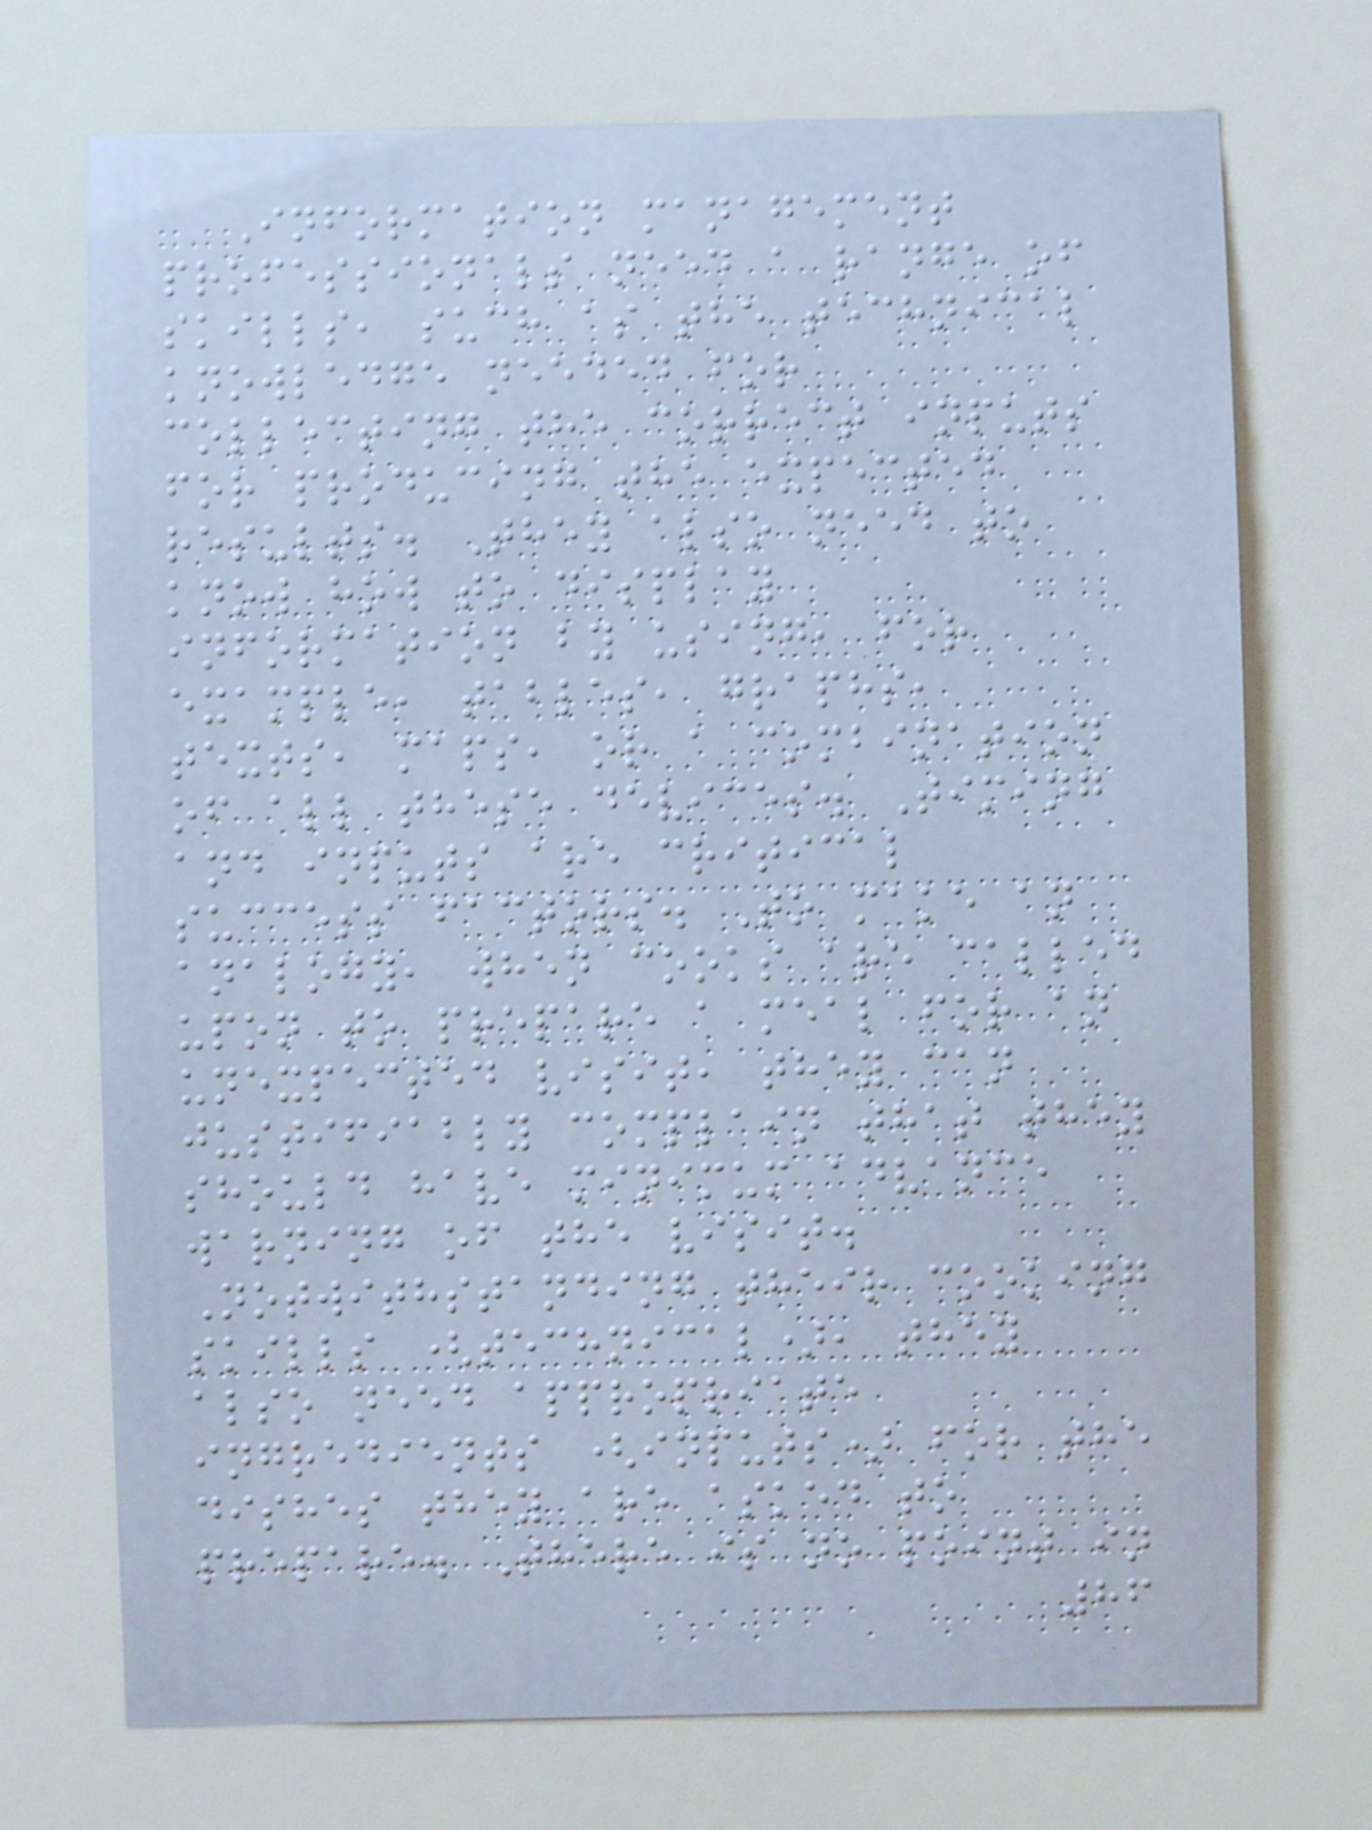Information management
professionals need a range of
skills, such as the technical
knowledge needed for
collecting the correct inputs
for producing the expected
results. They also need to
know how to display
information by using, for
example, tables, graphs,
texts, maps, or a combination
of all these devices. Timing
and inputs are critical
success factors. To make an
analogy, when cooks are called
upon to prepare a meal for an
unexpected visit, they can
justifiably complain that they
should have minimum advance
warning of the visit.
Notwithstanding their cooking
skills (technical), they
also need appropriate
ingredients (inputs) for the
dishes they are asked to
prepare. There is no point in
86
